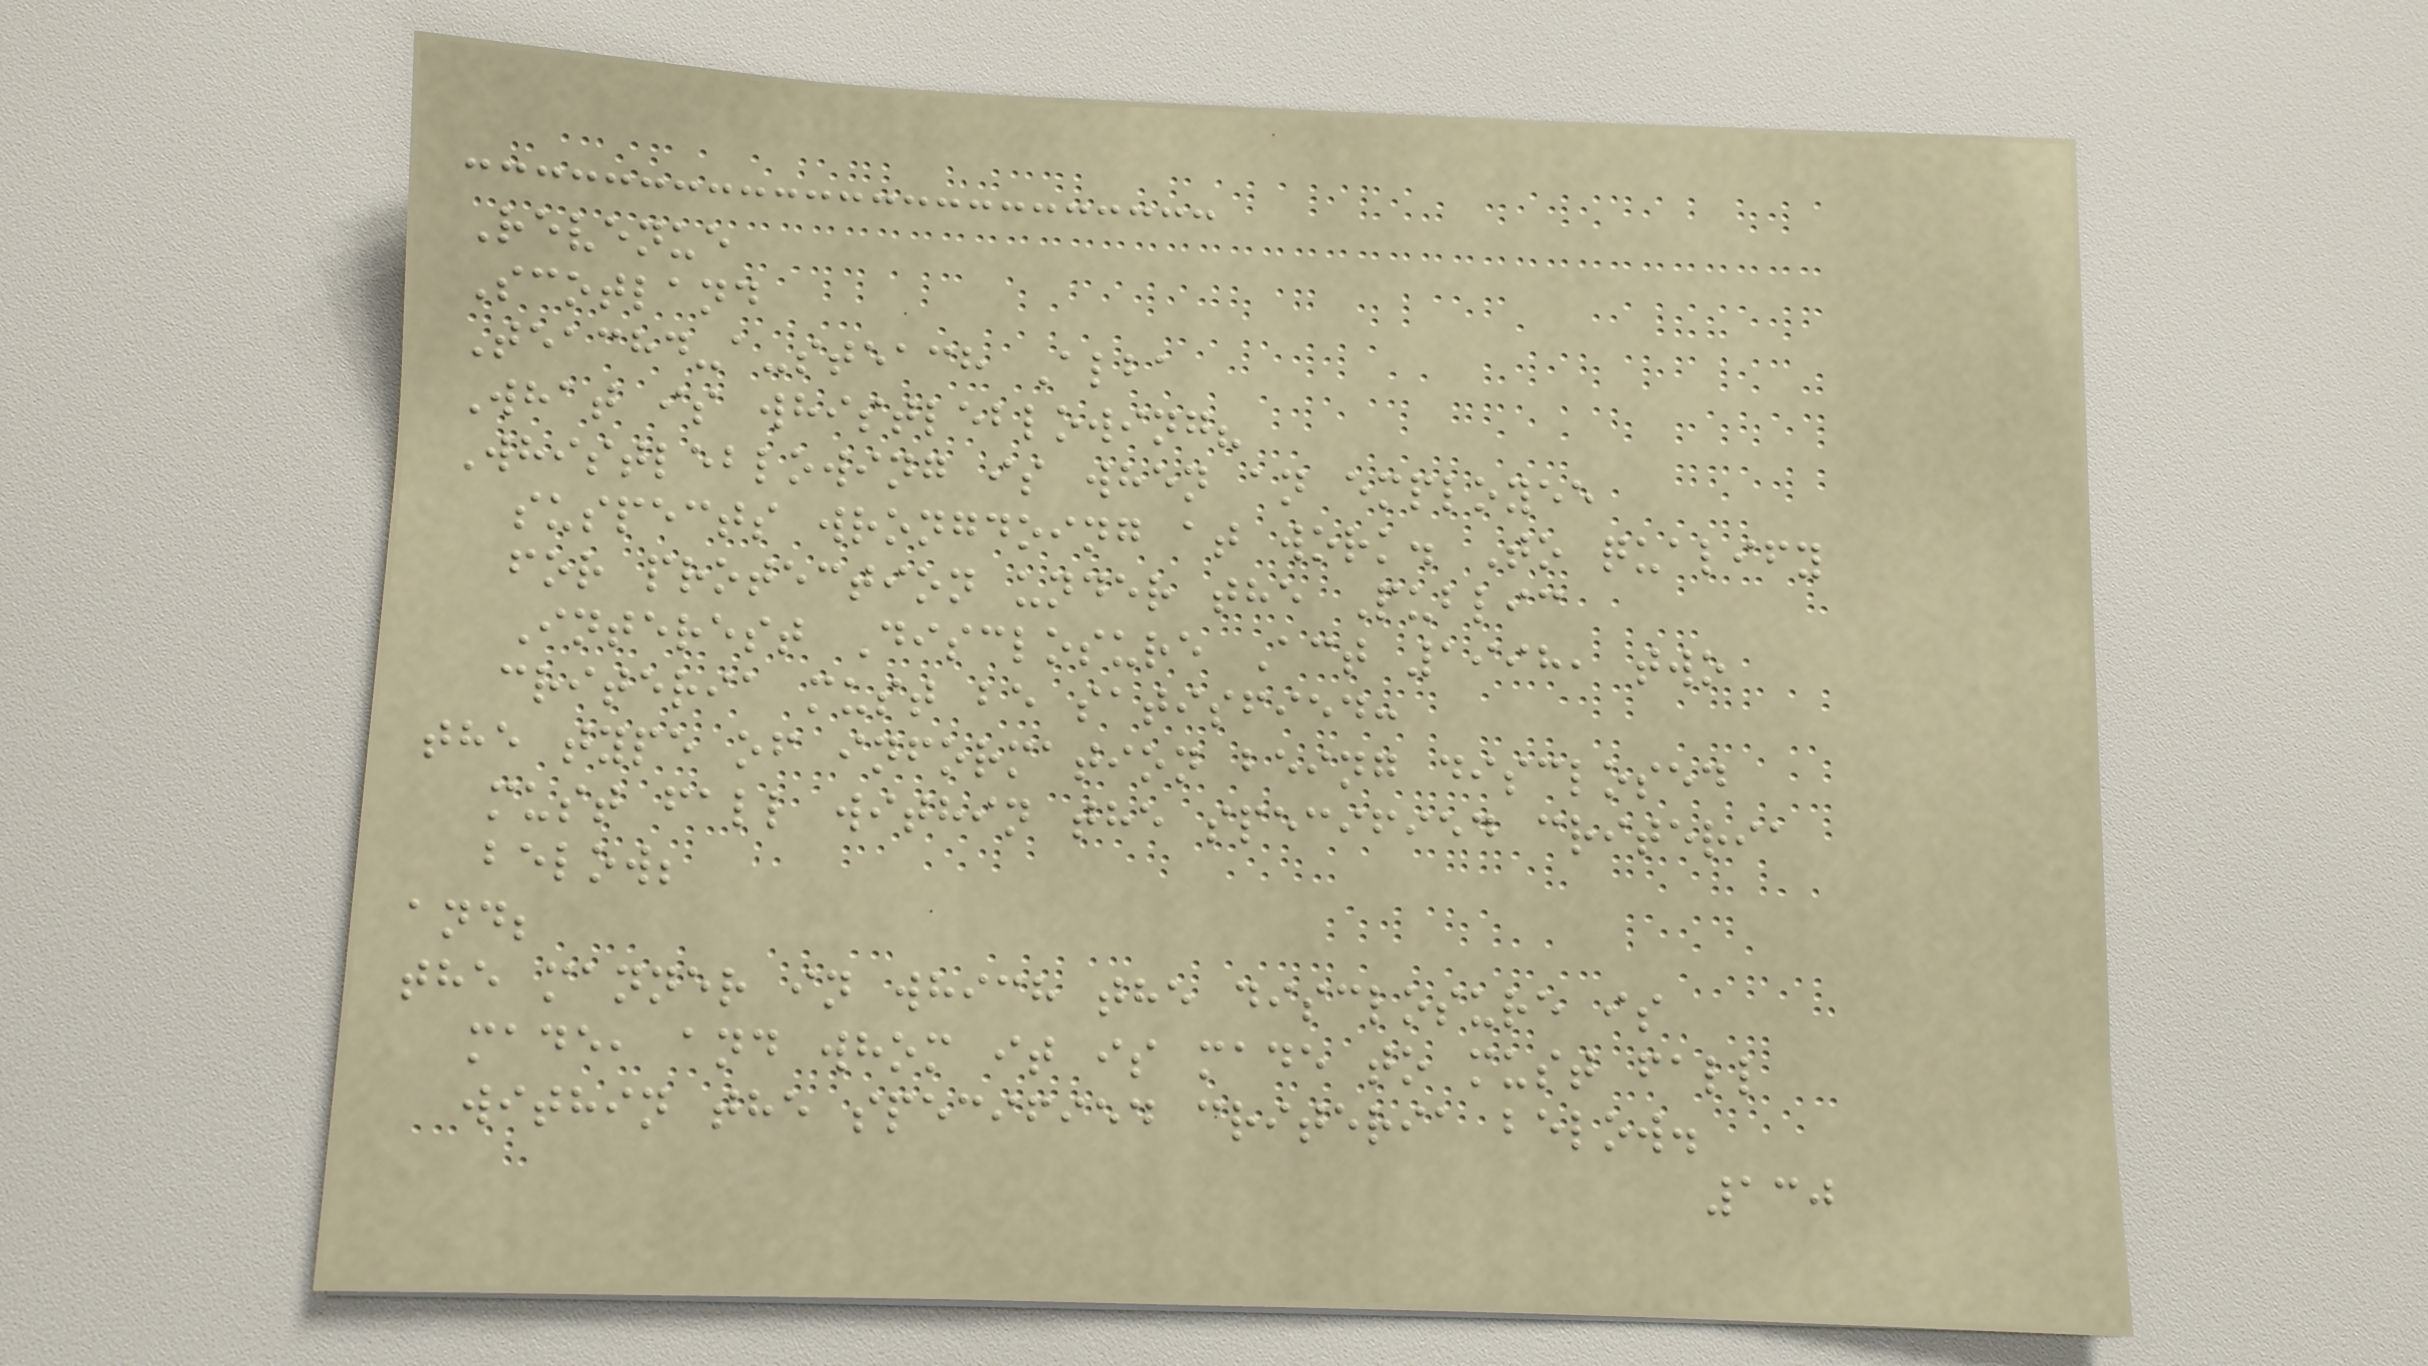Revenue
Scotland
Teachd-a-steach Alba
What is whistleblowing?
Whistleblowing is when an employee
suspects wrongdoing at work. To qualify
for protection under the Public
Interest Disclosure Act 1998, two
criteria must be satisfied:
the type of information being disclosed
must fall within the specified criteria
below;
and;
the manner in which the disclosure is
made, and whom it is made to must fall
within the specified criteria below.
130
